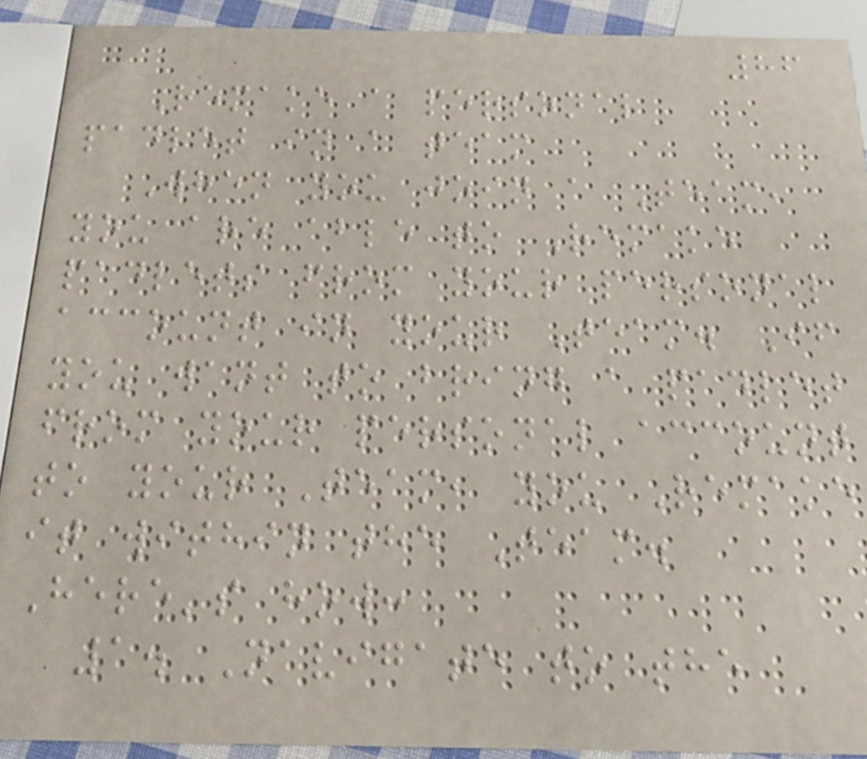86
Remake a personal
padlet in a team
When you join a Team,
you are able to Remake
padlets from your personal
account in your Team. If
you want to bring a padlet
from your personal account
to your Team, you Remake
it within the Team.
Here's how:
1. Navigate to the
